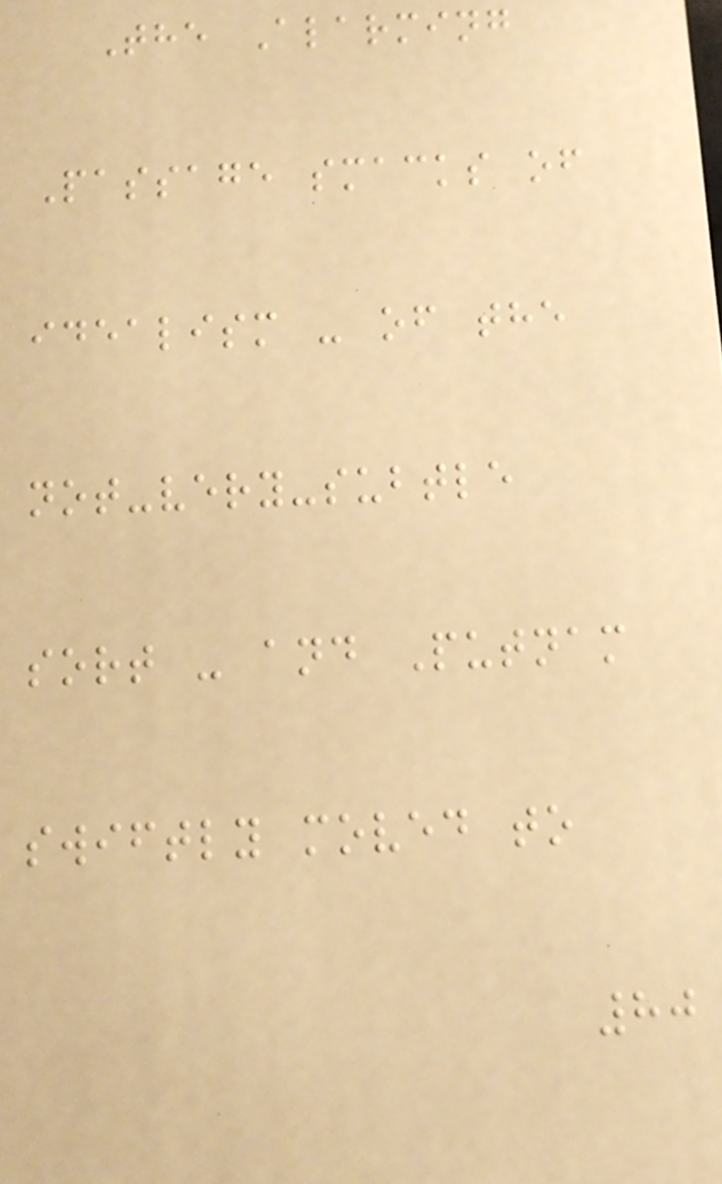The Alarming
Passage smacks of
idealism - of the
not-very-subtle
sort - and Putnam
swiftly moved to
80
